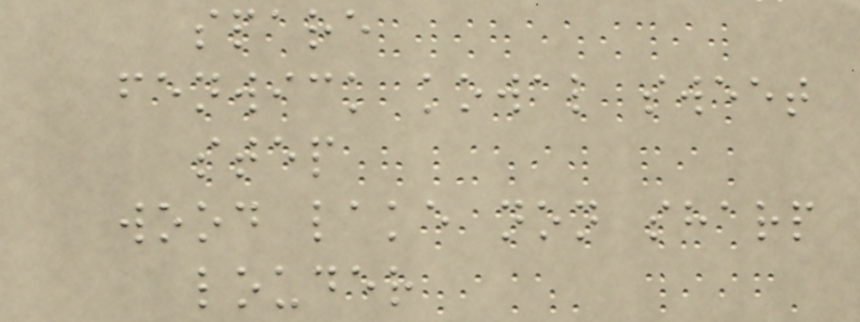spare
fenwick kowal sweet
step
wood lake non sharp
louder
